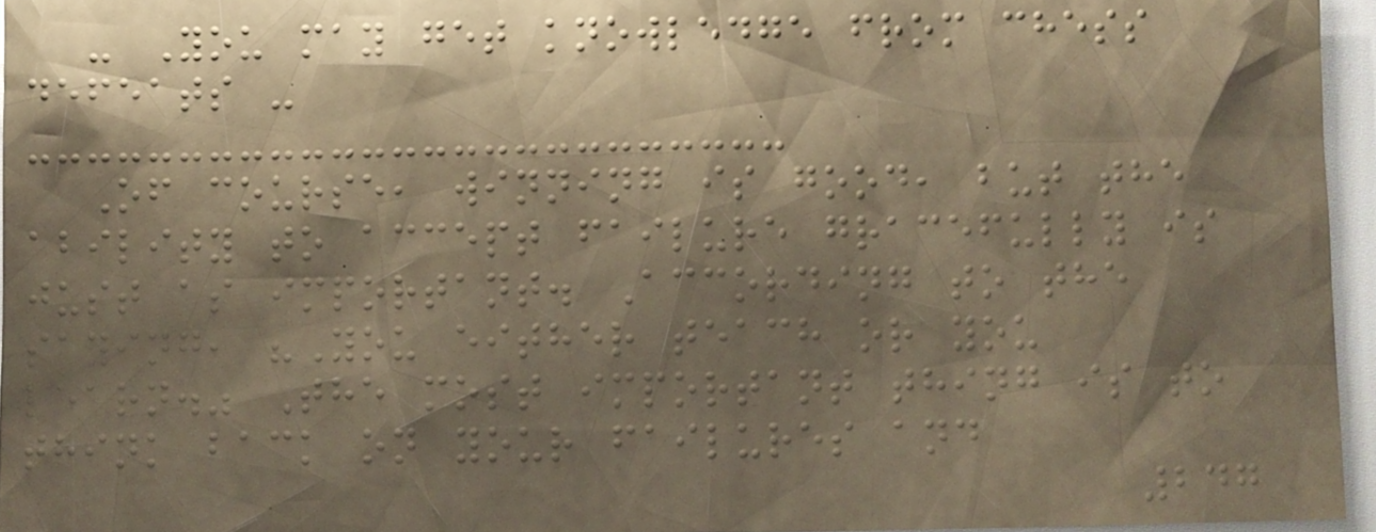- You may get knowledge from chess
defeats -
Of course, winning is good, but the
ability to accept failure gracefully is
just as important. According to the
saying, "You either teach or you
learn." The most important thing is to
think back on your failures and
247
